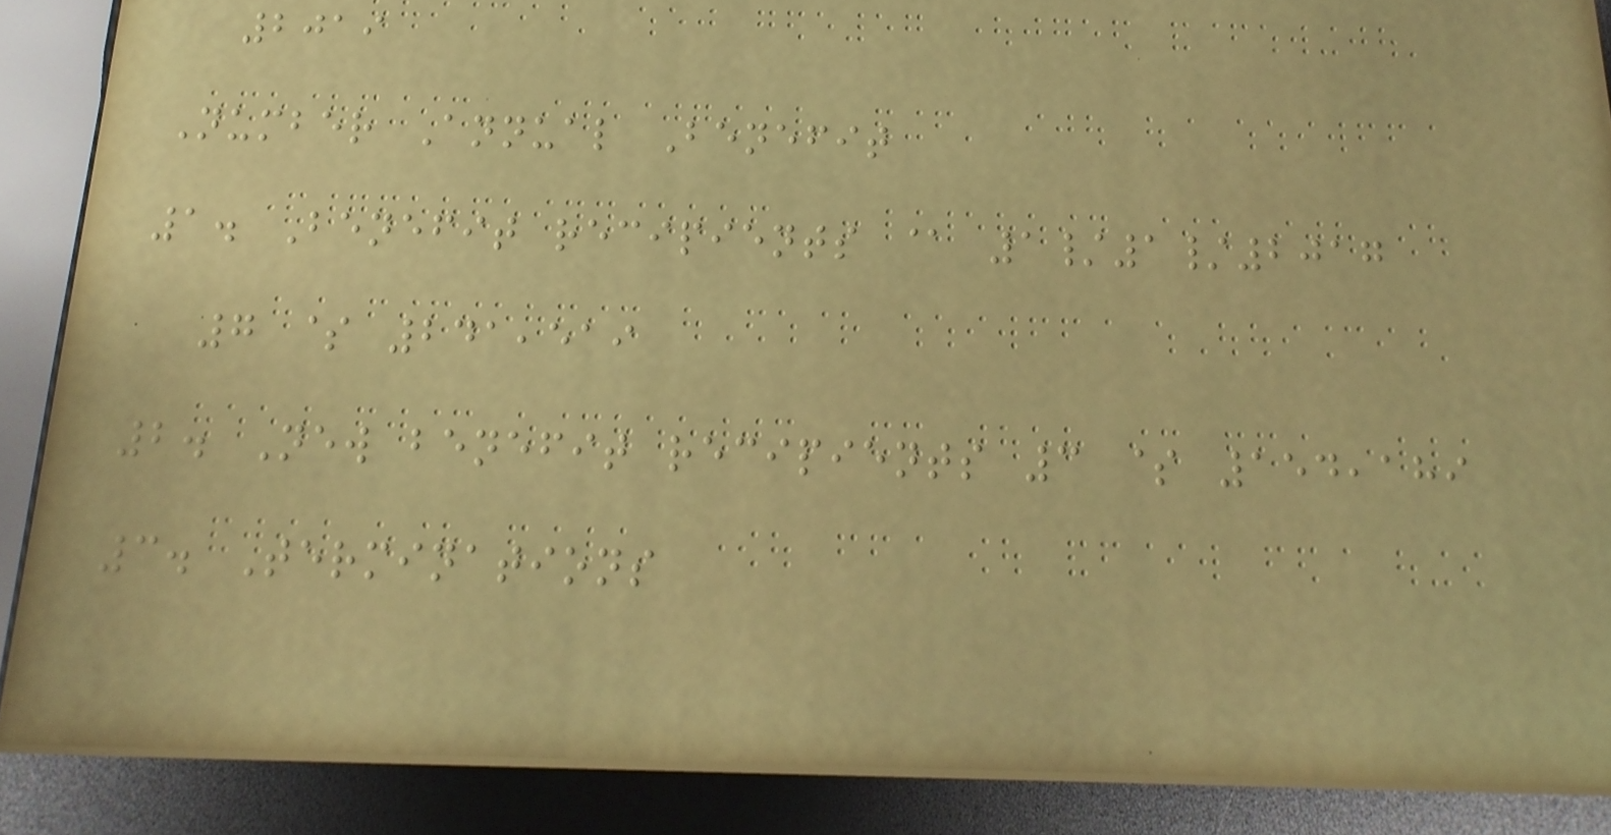2019
Number Annual Benefit
1. Benefit recipients @ 1/1/2017
7 $ 241,519
2. New benefit recipients 3 $ 154,189
3. Terminations
